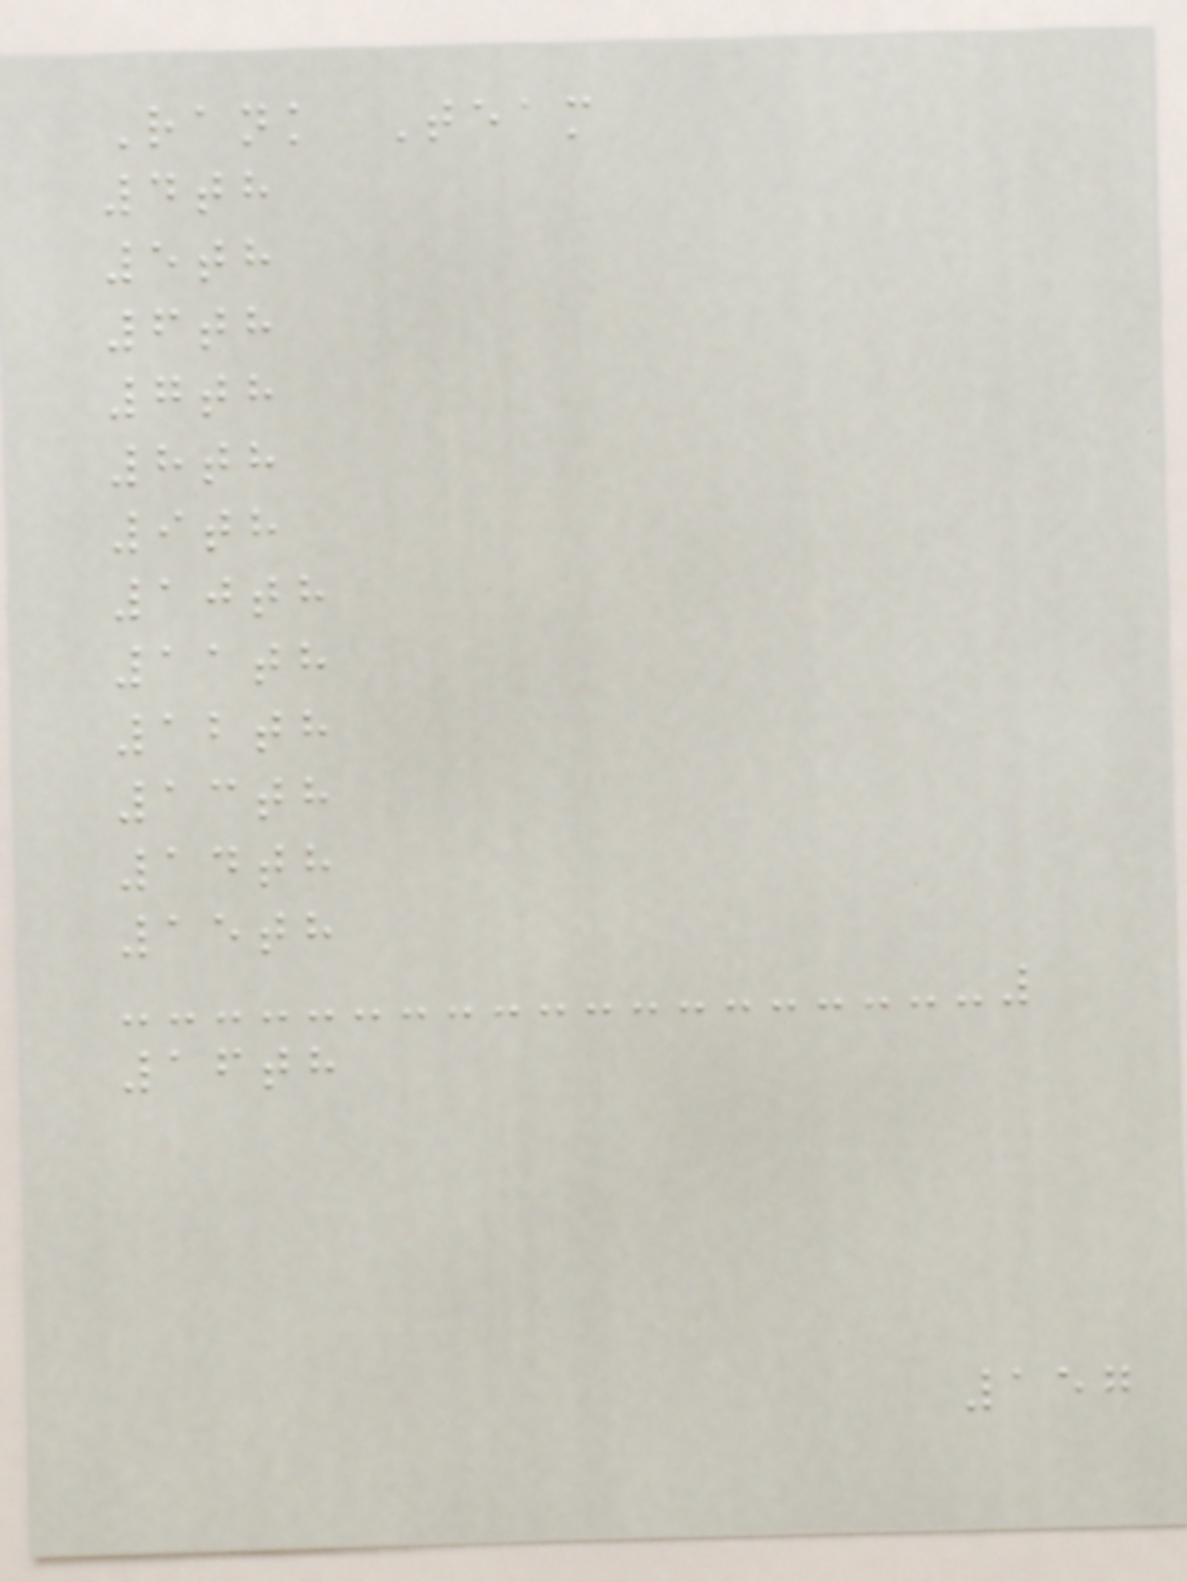Rank Team
4th
5th
6th
7th
8th
9th
10th
11th
12th
13th
14th
15th
16th
157
